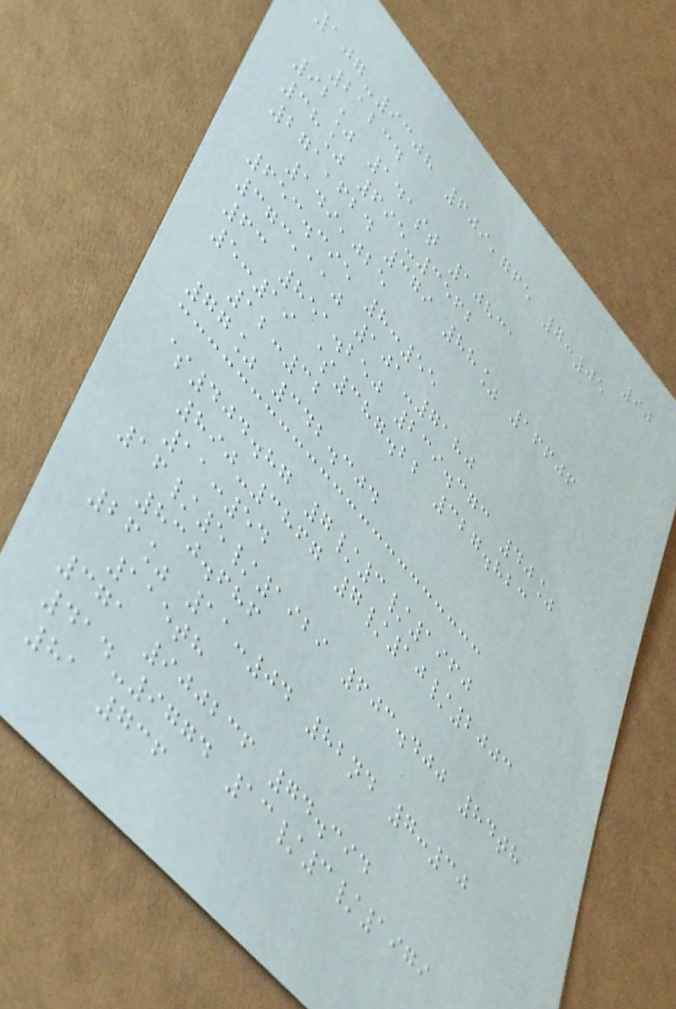90
107-9308 609,765 7:05
21234
92% 141st 10831
38% 695-3562
271,624 379 88% 16606
149,025
653.395 8:55
373,110 101-7180
63 851.250 239.373 40%
5:19 $387.22 327.823
12:32
77% 342.304
$404.87 7/3/1960
890-3867 7/10/2003
11:54
16/5/1929 603.400 84th
830.686
26% 11:04 82nd 7:30
115th
371 900236 74.394
414-9774 13/3/1979
81 736
